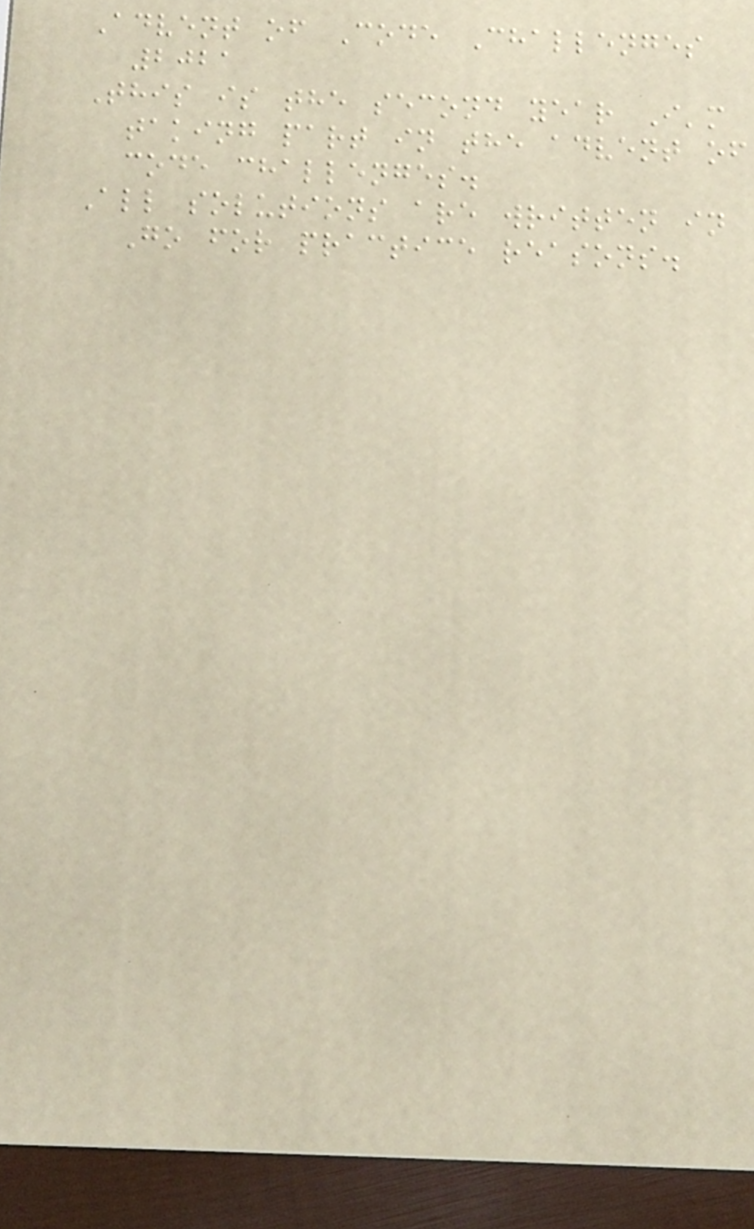Advent of Code Challenges
2021
This is the second year I'm
taking part in the advent of
code challenges.
All solutions are written in
Go for practice reasons.
